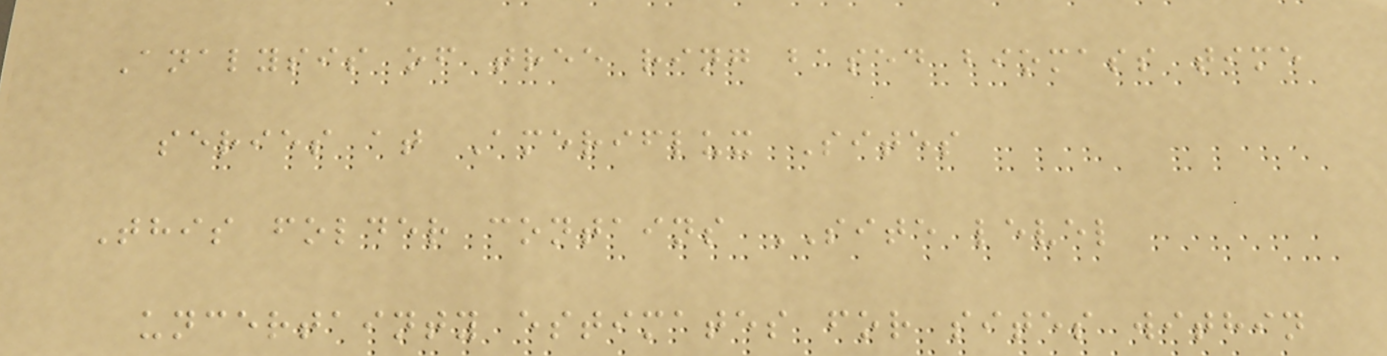Analysis of tree ring based biomass time
series at Ameriflux Sites
This folder contains SITE level
uncertainty estimates for sites within
